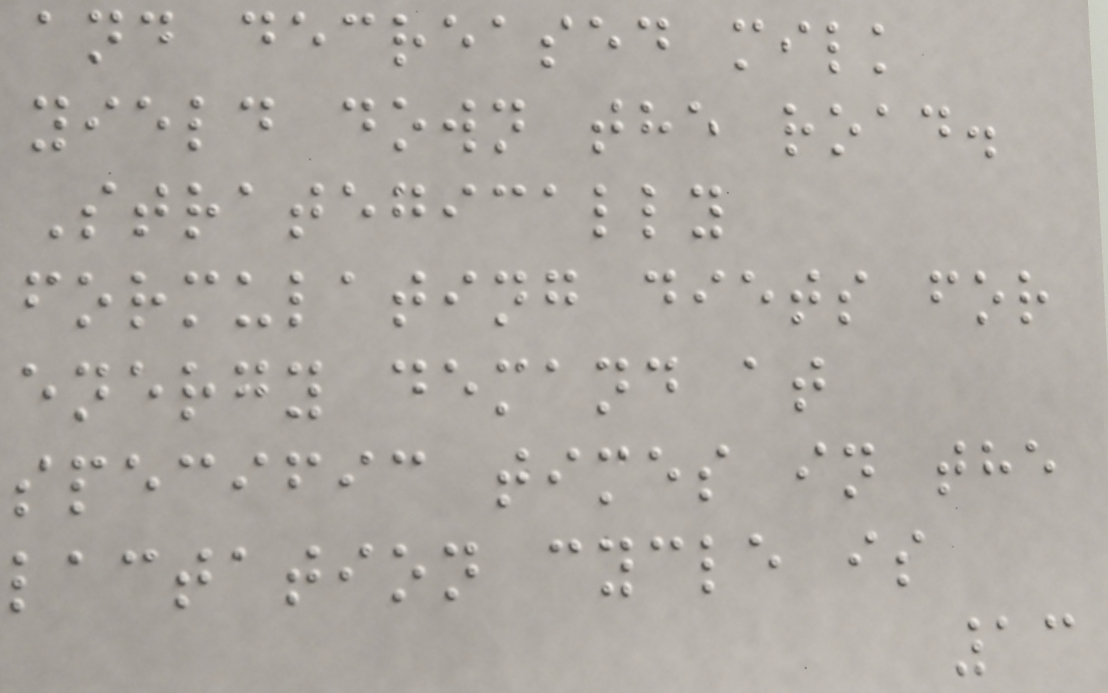and decreased milk
yield down the road.
Strategically
formulating diets for
energy demand at
specific times in the
lactation cycle is
13
